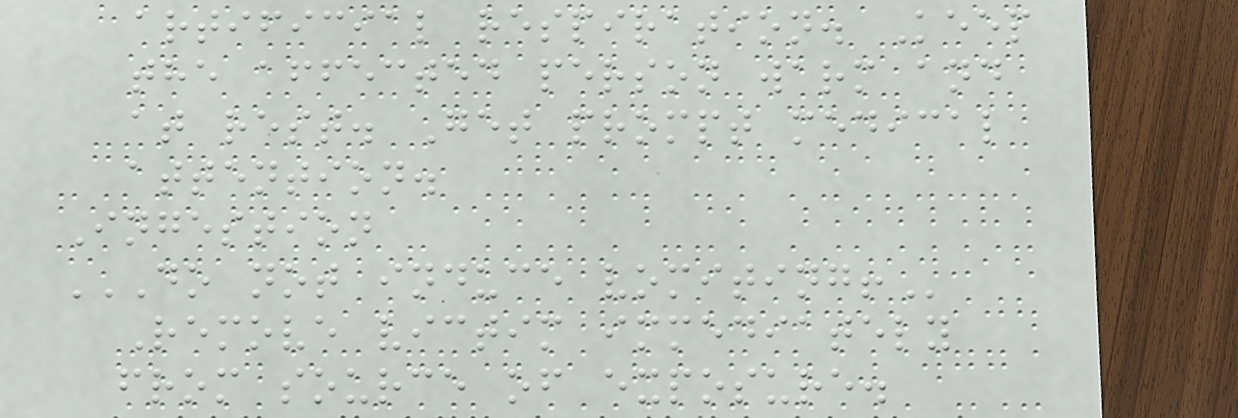artificial respiration. Keep
the affected person warm and
at rest. Get prompt medical
attention.
Ingestion
DO NOT INDUCE VOMITING!
Remove victim immediately
from source of exposure.
